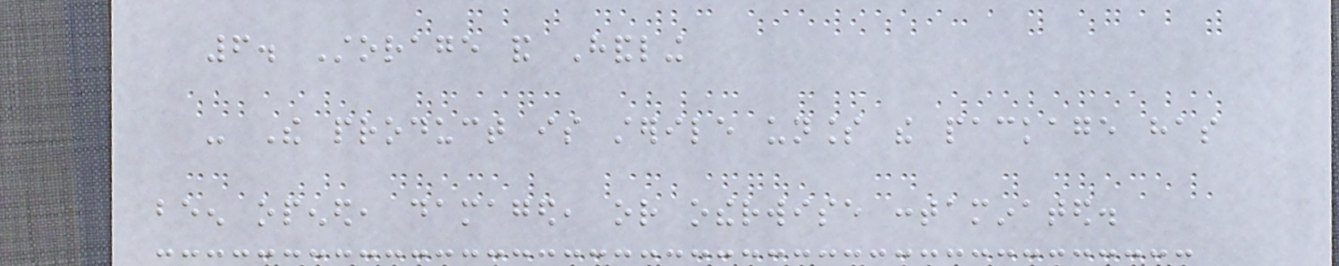6. Storage and Handling
- The product is sterile unless the package has
been opened, damaged, or otherwise contaminated.
